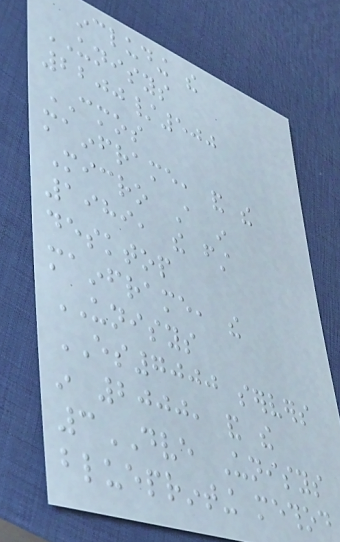including the
UNISYS
2200/500
CMOS
mainframe, and the
Micro A in
1989, the first
desktop
mainframe, the
UNISYS
ES7000 servers
in 2000, and the
3DVE Unisys
blueprinting method
